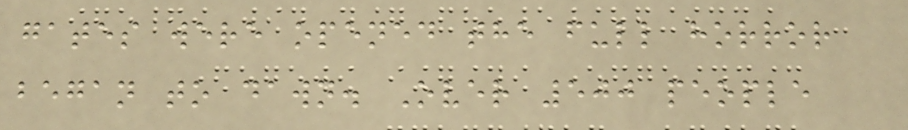gates were opened the full horror
began to dawn. Over 500 people
